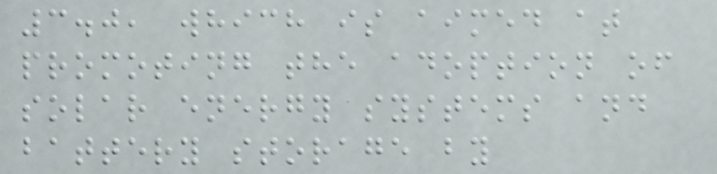3.0, which is aimed at
promoting the adoption of
solar energy systems and
battery storage by
